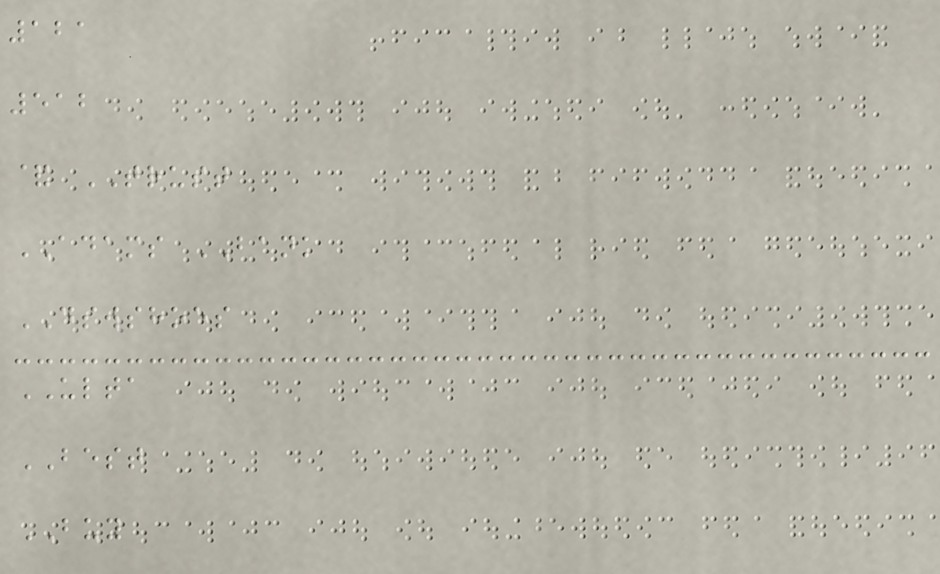121
512
& TRUST
ADAMS BANK
DSWSHOES
ULTA
BEST
BUY
